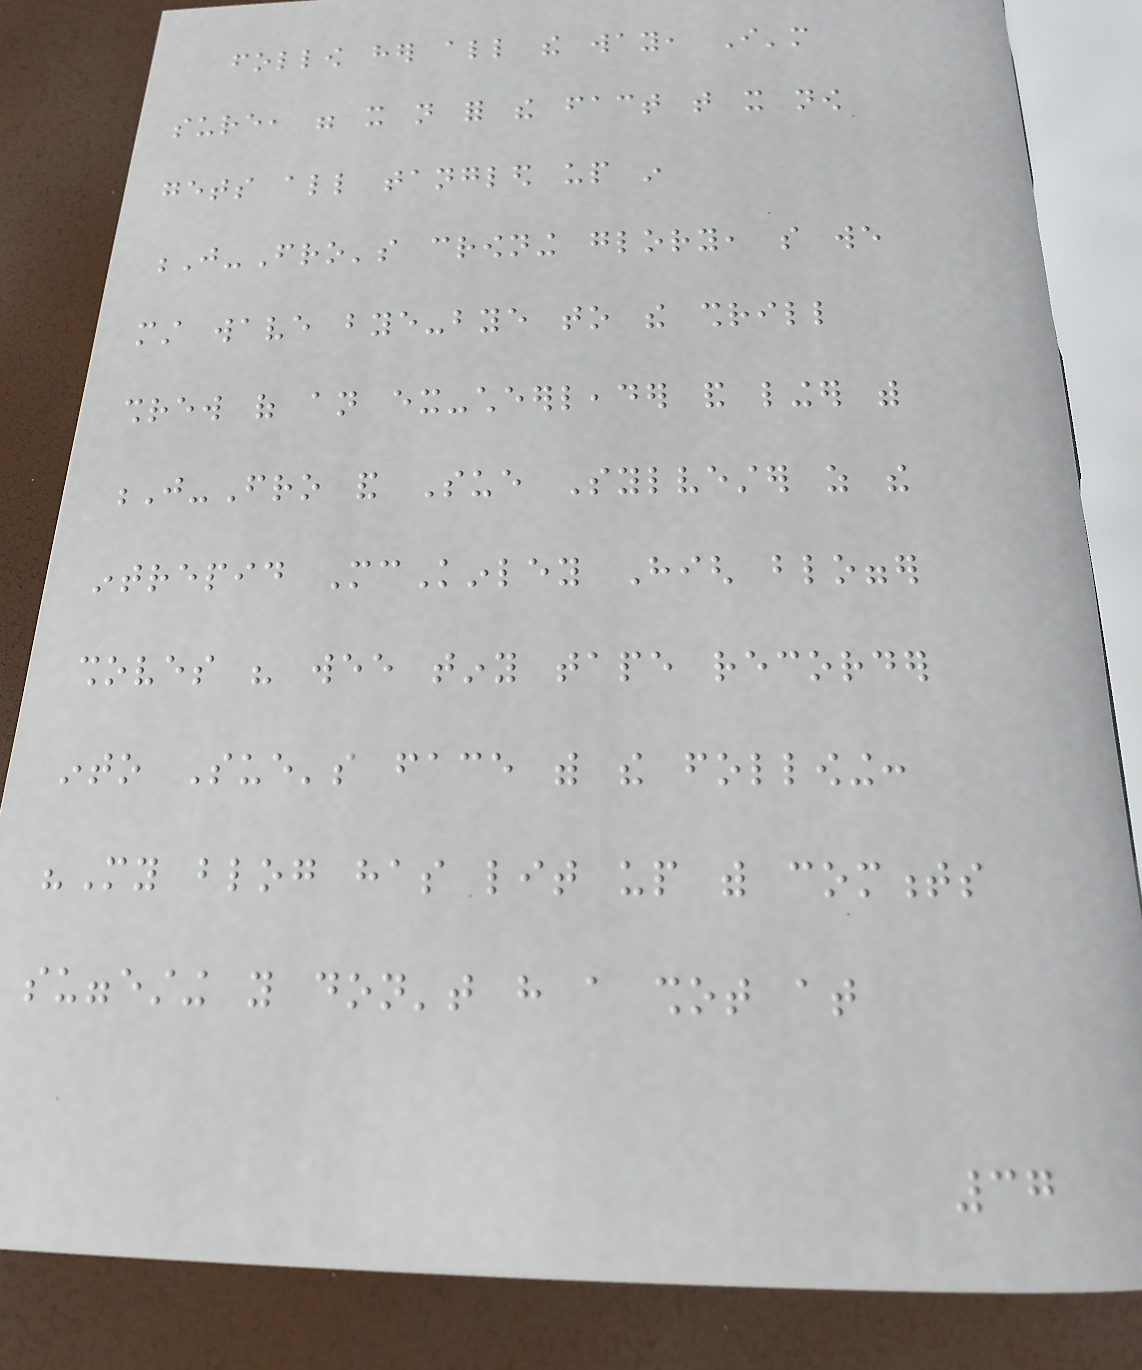follow her all the way, I'm
sure, were it not for the fact that it now
gets all tangled up in
J-Fro's crowning glory, so we
must wave bye-bye to the shrill
shrew of an ex-cheerleader and linger with
J-Fro and Sue Sylvester as the
intrepid McKinley High blogger
shoves his wee tiny tape recorder
into Sue's face with the following:
"My blog has lit up with comments
suggesting you don't have a shot at
37
